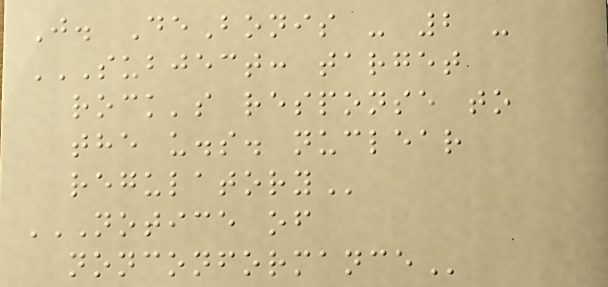J. DeBonis - 2 -
SUBJECT: TARGET
ROCK'S RESPONSE TO
THE U.S. NUCLEAR
REGULATORY
NOTICE OF
NONCONFORMANCE
